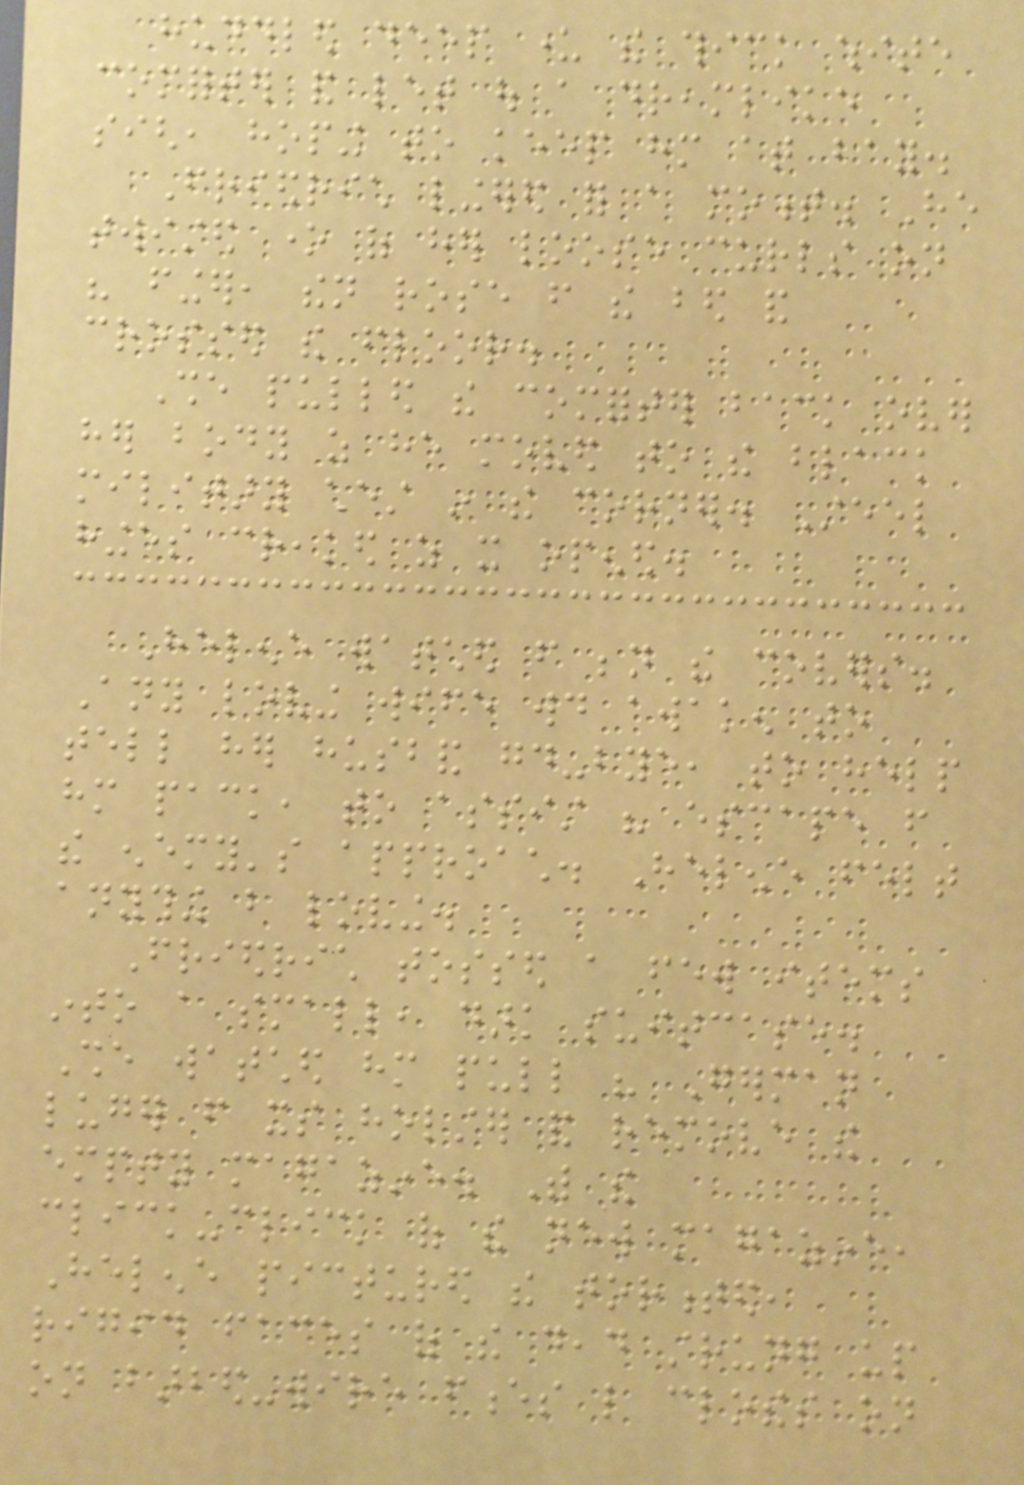huddled deep under the thick white
comforter and let out a dreamlike
sigh, hoping to keep him at bay.
Friedrich lingered for a moment. He
twisted one of her loose curls on
his finger, then rose from the bed and
crossed the floor.
She pulled the comforter back over
her body as he moved to the black
military chest in the corner. Steel
hinges creaked as it opened.
Helene watched from beneath the covers.
Any loving wife would awaken to
tell her husband good-bye, to help
him pack, to assist his escape from
the enemy's approach. Helene felt
anything but loving.
Friedrich tossed a few items
into a small, dark suitcase.
She watched him pull his German
luger from its holster and remove the
empty magazine. With the
click-click of the new magazine,
Helene pictured the tormented,
rigid faces of the dead strung up
on barbed-wire fences like clothes on
